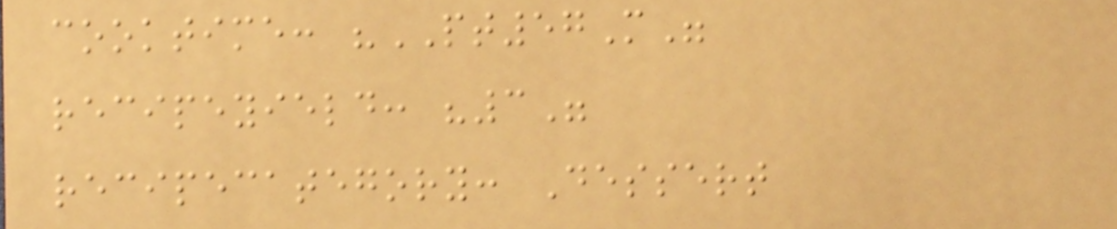cooktime: "PT57M"
recipeyield: "3"
recipecategory: Dessert
